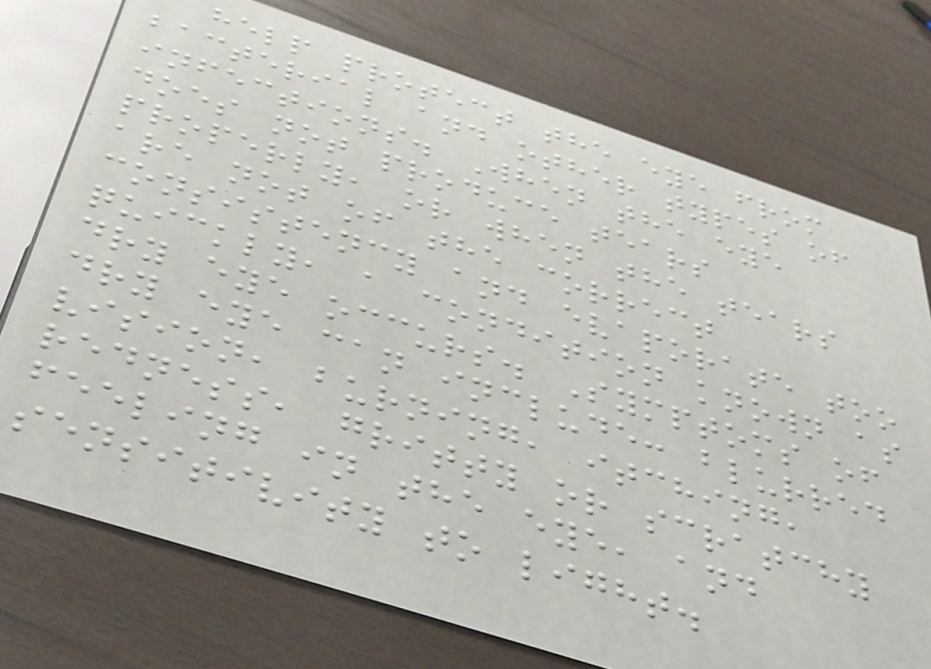help protect the eye from
bacterial and other types of
infections. When the eye
does not produce tears
properly, or when the tears
are not of the correct
consistency and evaporate too
quickly, a condition known as
dry eye occurs. Symptoms of
dry eye can include: blurred
vision, burning, itching,
redness, gritty or scratchy
feeling in the eye, and
sensitivity to light.
